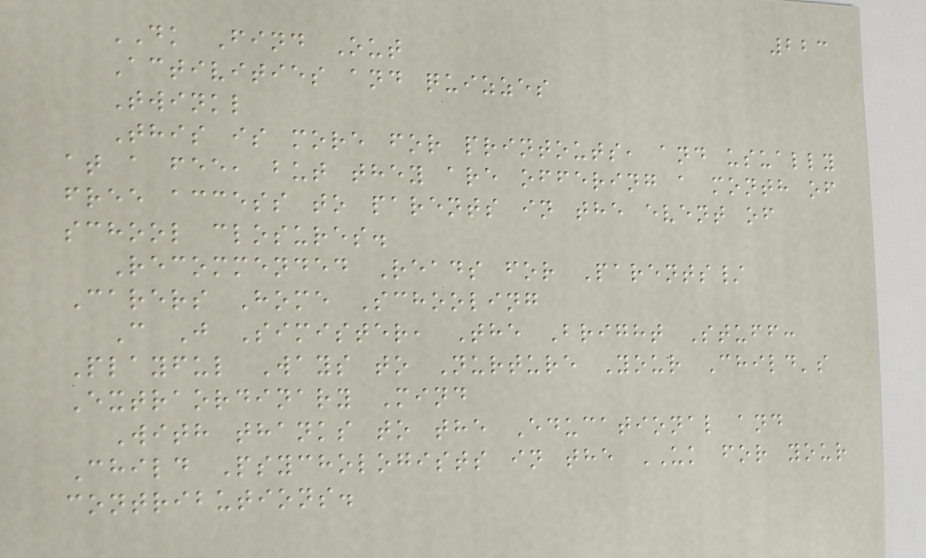223
DK Find Out
Activities and quizzes
Twinkl
This is more for printouts, and usually
at a fee, but they are offering a month of
free access to parents in the event of
school closures.
Recommended Reads for Parents/
Carers Home Schooling
C J Simister, The Bright Stuff:
Playful Ways to Nurture Your Child's
Extraordinary Mind
With thanks to the Educational and
Child Psychologists in the UK for your
contributions.
